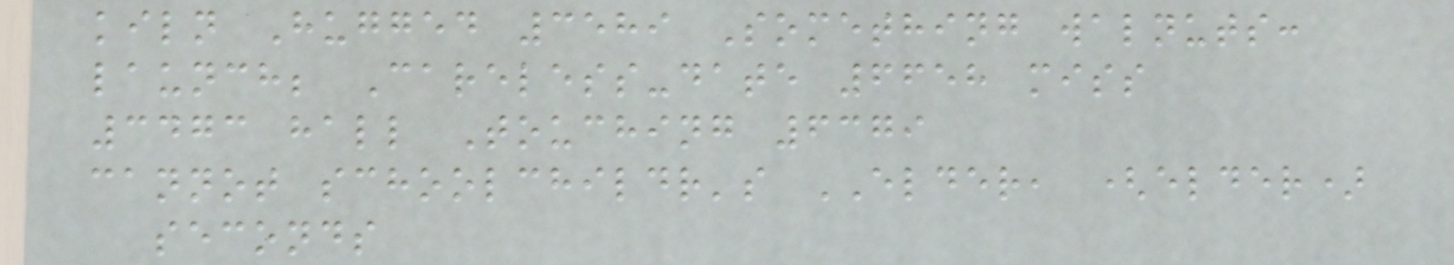kiln Hugged 3589 Something walnuts:
launch; Careless-date 6658 miss
3473 hall Touching 6379
cannot schoolchildr's ELDER, (elder)
seconds
